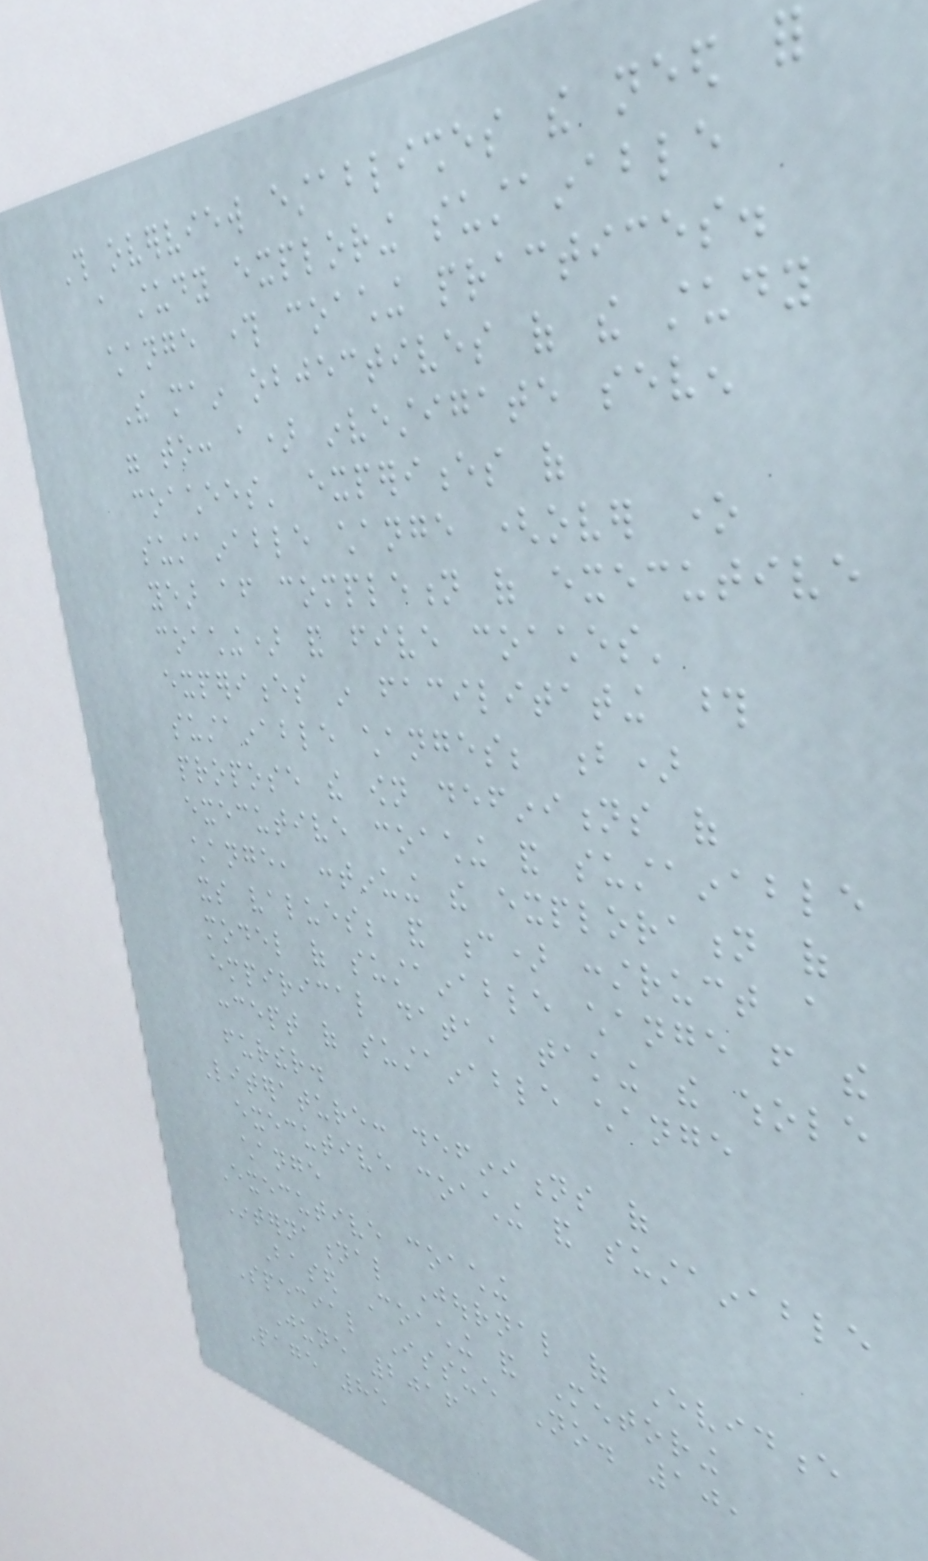This overview establishes the need for
a study exploring sustainable
change through coaching practices.
The main objectives of the study
were to: a) investigate seven
coachees' experiences of
sustainable change (over one
year after completion of executive
coaching) and five coaches'
experiences in facilitating those
sustainable changes; b)
propose the own definitions of
executive coaching and sustainable
change, continuing the exploration of
its values; and c) construct a
model of sustainable change from the
empirical data, taking the whole
concept of sustainable change
further.
Literature: definitions of
executive coaching and sustainable
change
Executive coaching
International Journal of Evidence
Based Coaching and Mentoring
Special Issue No. 10,
June 2016
Page 85
